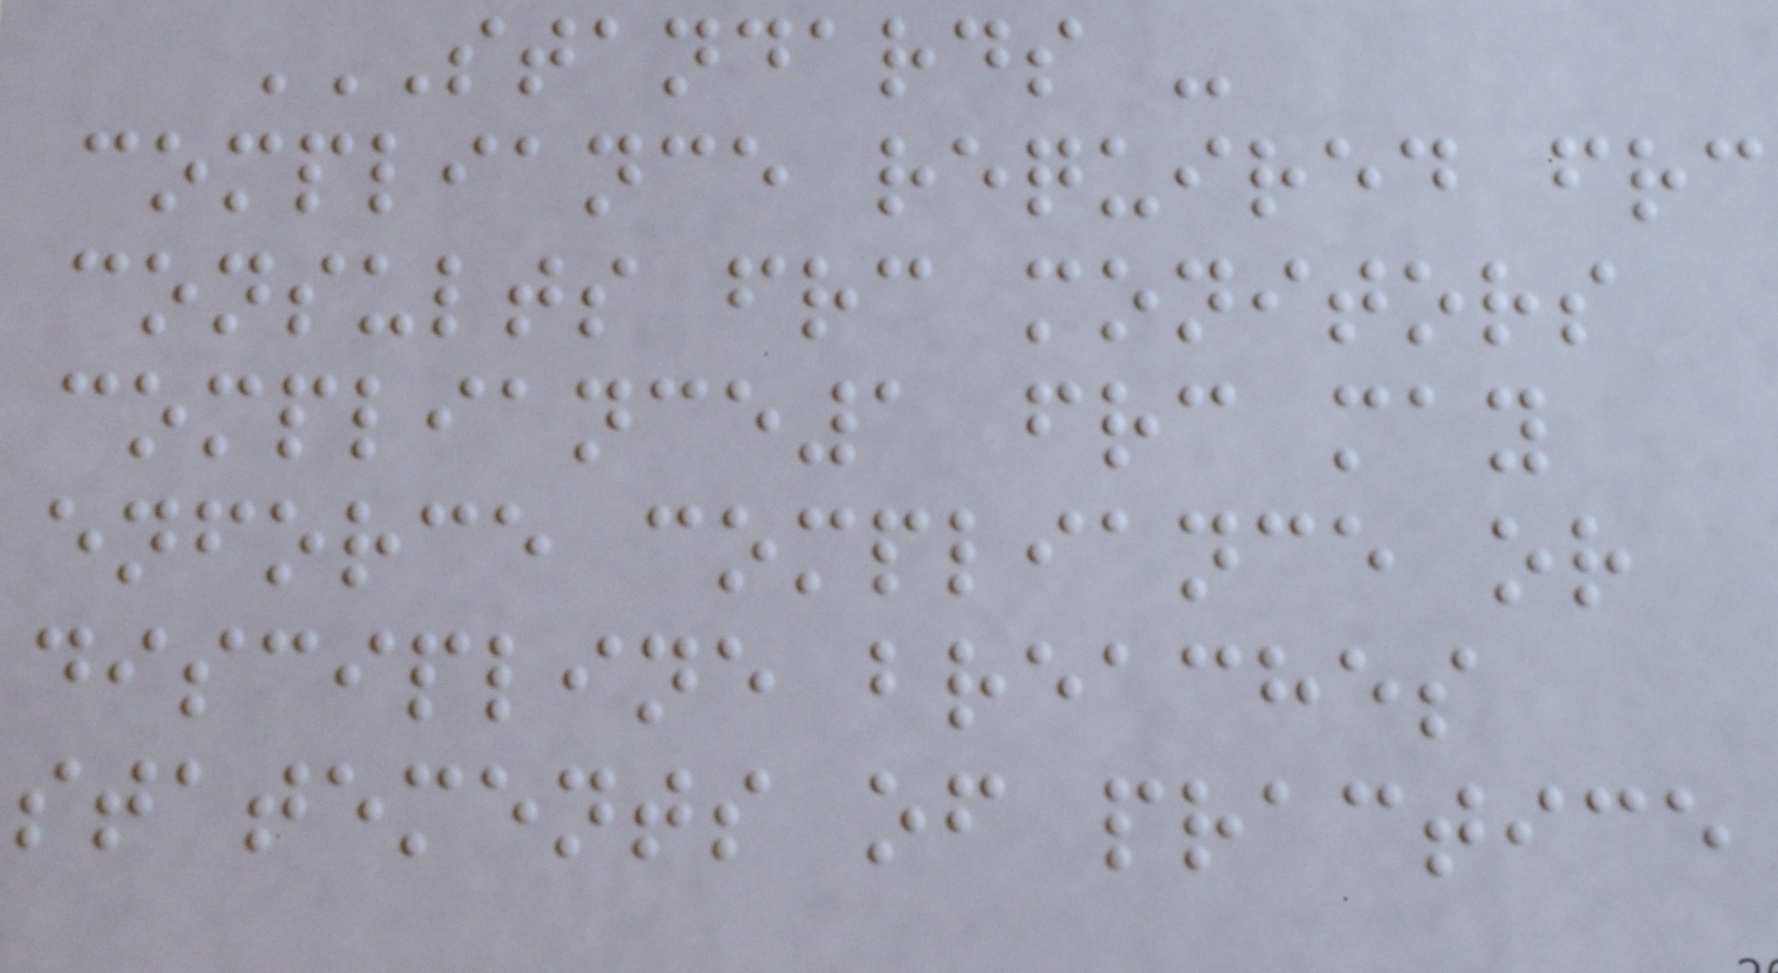STANDARDS -
COMPLIANCE REQUIRED FRC
CONSULTS FRC MONITORS
COMPLIANCE1 FRC MAY
ENFORCE COMPLIANCE OR
DISCIPLINE BREACHES
STATEMENTS OF PRACTICE
